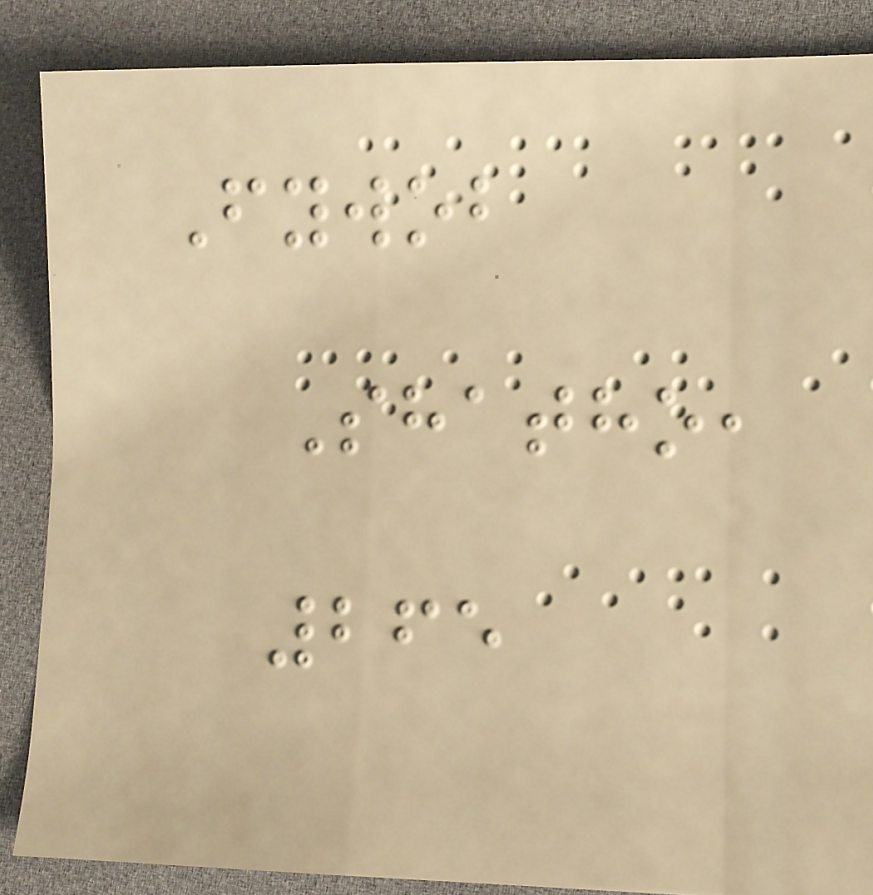Fywob
Shatho,
265
